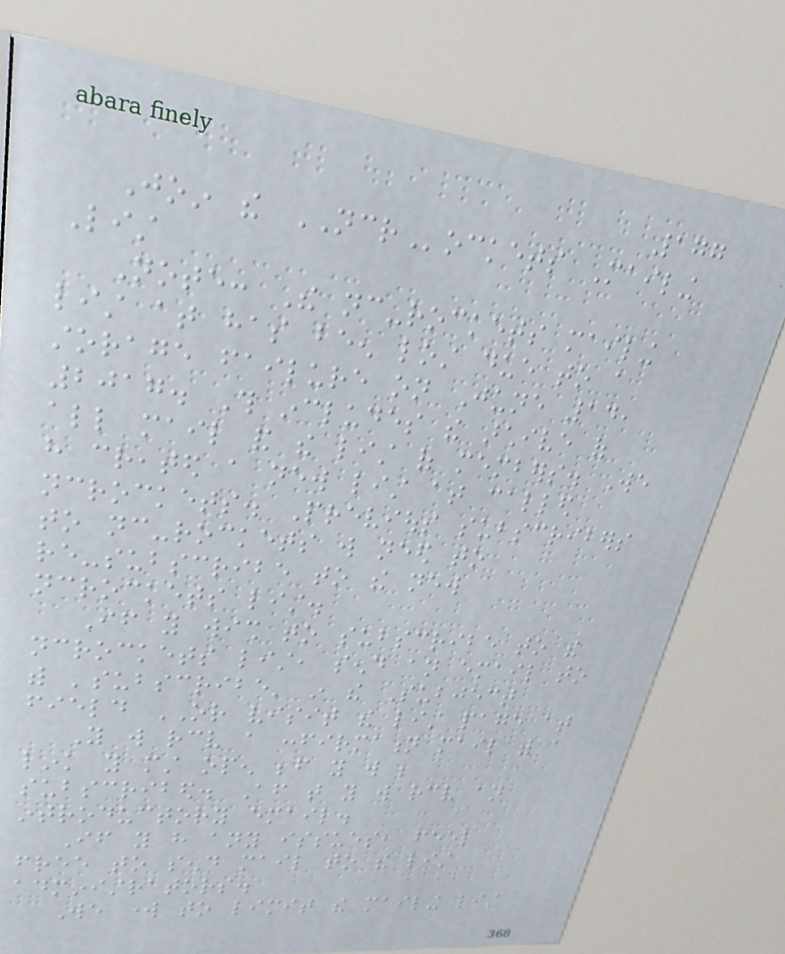177
Join the NCRockets Mailing
List
Note: The nc-rockets mailing
list at has been lost due to a
storage failure on June 14,
2017. This includes the archive of
all mail and the list of members. We
have created a new list at called
ncrockets. Previous subscribers
to nc-rockets will need to
re-subscribe to the new
ncrockets list.
If you wish to subscribe to the
ncrockets list, send an email to
with 'subscribe' in the Subject
field OR visit the list page at
You will receive a confirmation mail with a
link you must open before you will be
subscribed. After that you will receive an
introductory email.
If you have any issues, feel
free to send mail to the list
administrators.
We work to limit the mailing list
